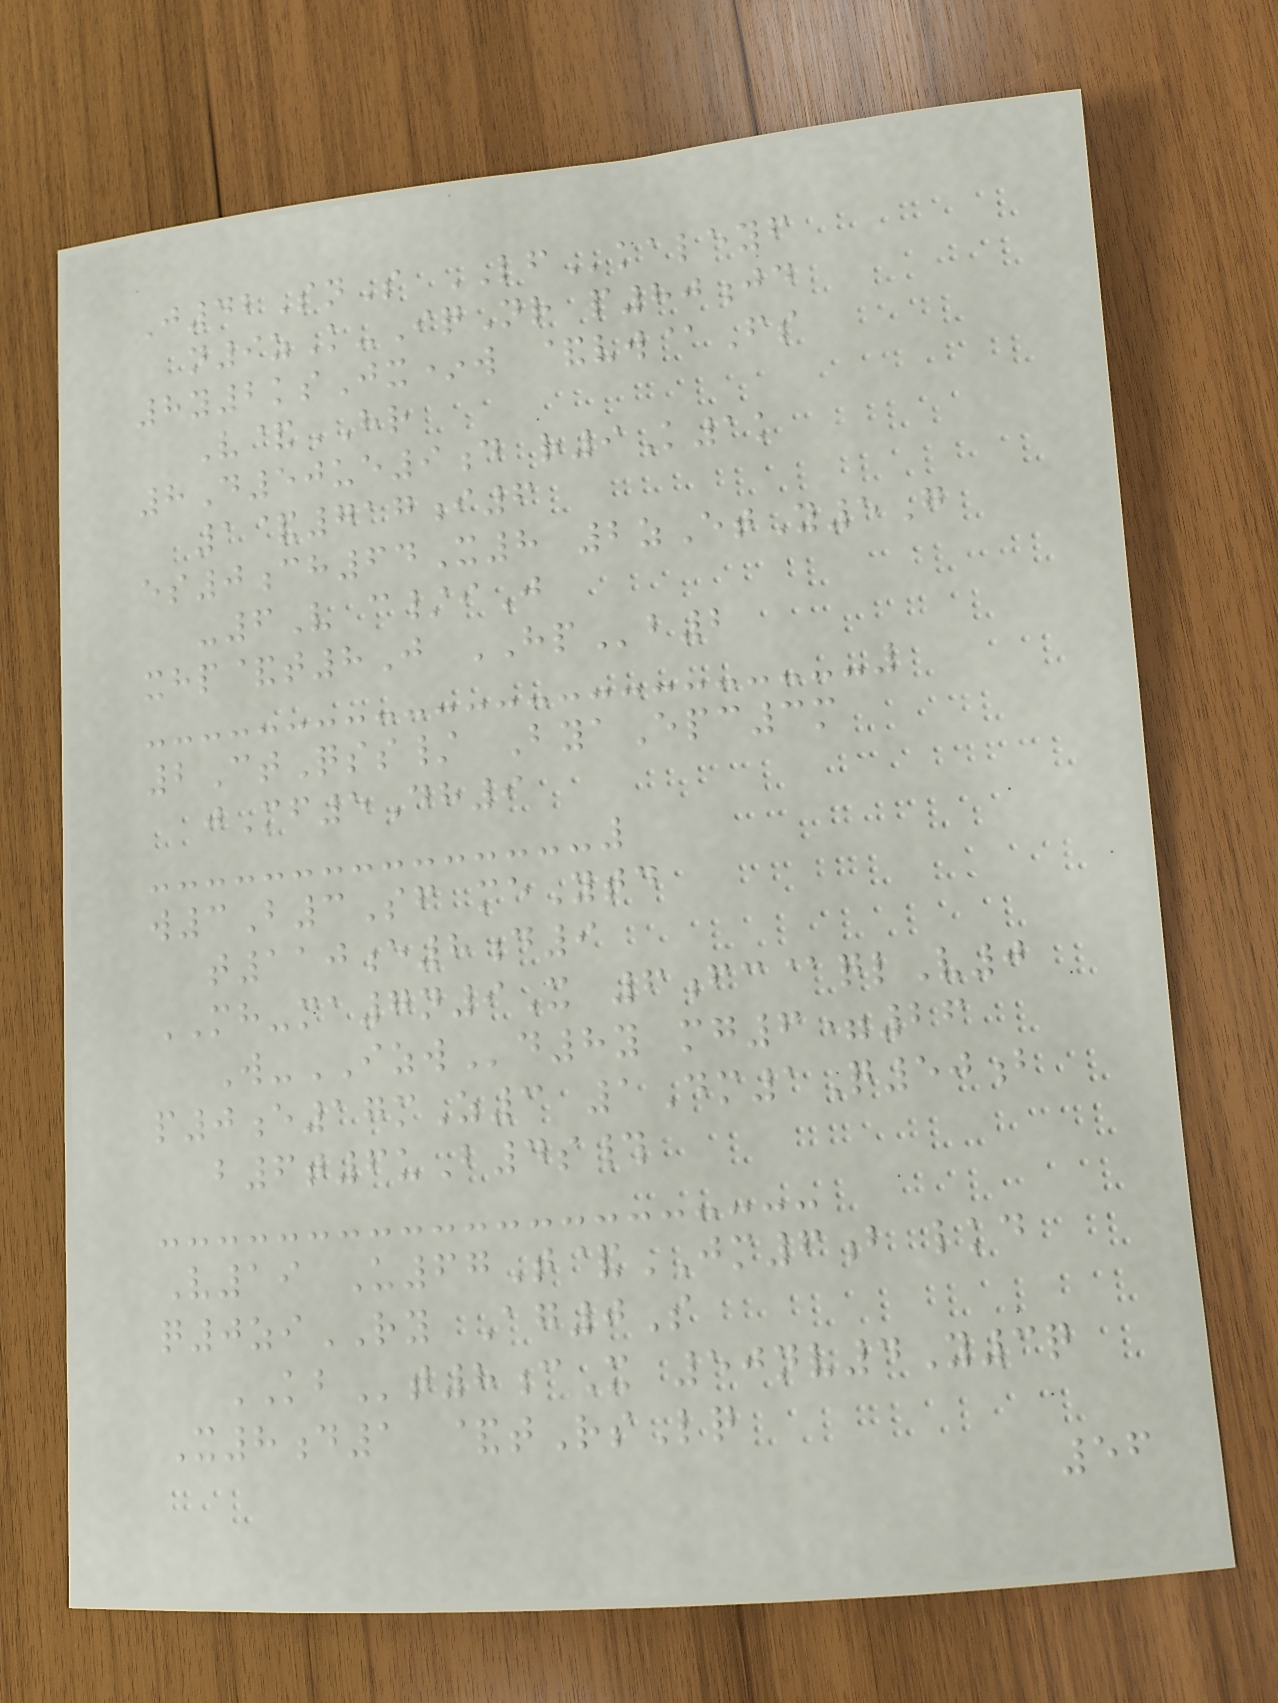J42SnS LFkaleyf
n9zK-IqNr p80jd
8y2ksJx*w &vw@Fs
V&HR
8D50ue9d r9K1k
1&717i6
es0ch64X8 2zEtY5G
-6V c/iJ
xhp&t8J HPb2
2CtQss/ ByaEpc3m
jMf5Dh9
w3B3Sf meYtd
t110e8d9
MH-ma7n9X 6fc@qlV0
W-IZWd8y mg6=26
p0e17mZ3 1Dm1Q50b
b6t6uB4s#
V19 U67T&JM6b lkd
q0ziRY Ag0S
KBt8cX 50nv4Y3q
X8d1 &tRsLq
56
